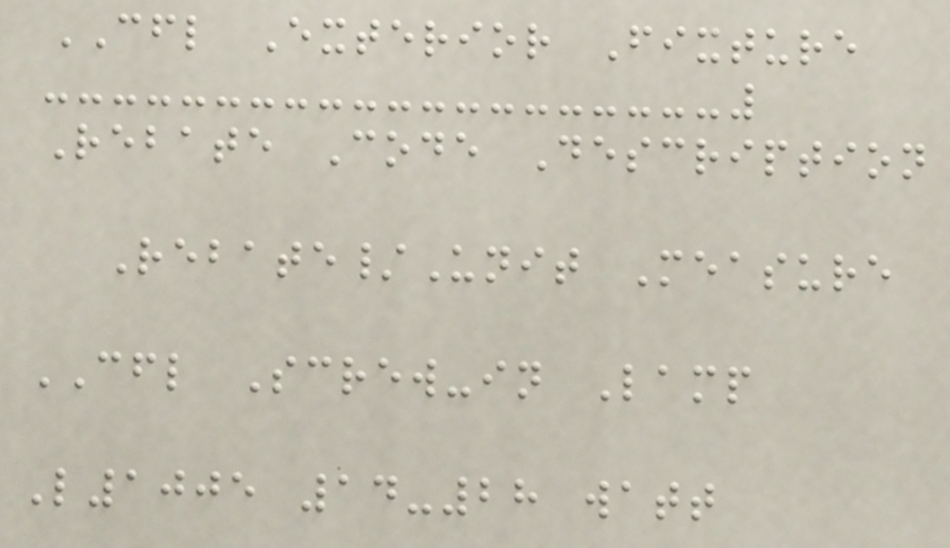CFL Exterior Fixture
Rebate Code Description
Rebate/Unit Measure
CFL Screw-in Lamp
L1005 14-28 watt
